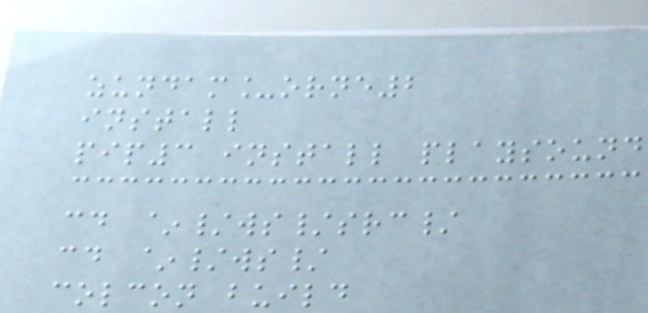zundam_orne2
install
pip3 install playsound
cd ~/ws/src/
cd ~/ws/
colcon build
